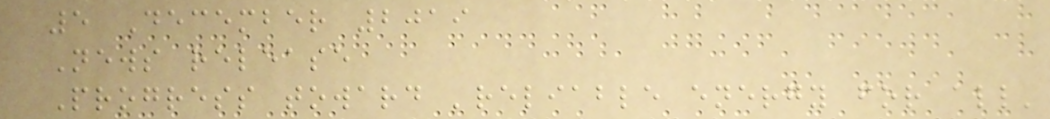5 December 2019
News release
Progress toward 'reliable energy for all'
